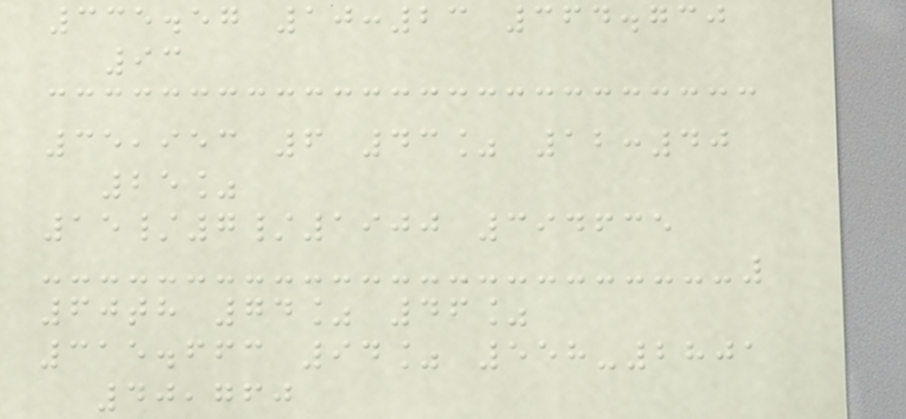335.57 10:23 364.730
93
35,953 6 43% 12:40
25%
15/7/1900 394635
60th 74% 46%
315.663 94% 558-2801
40,760
